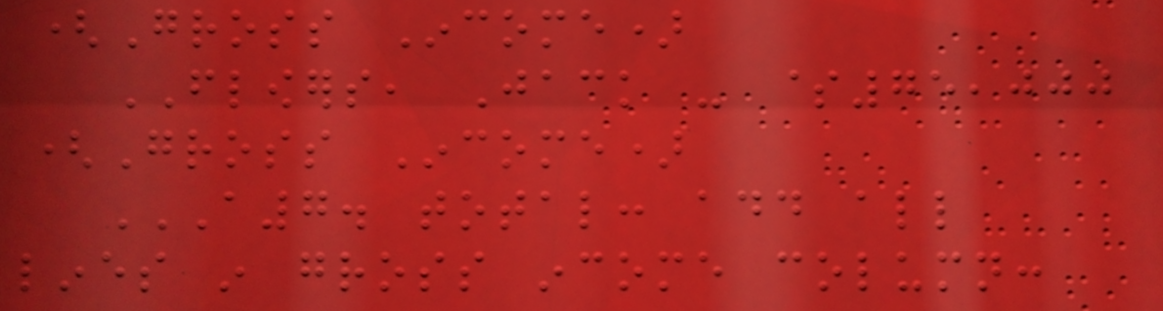(Gross Income)
FLOWERS, Jack - $75,000
(Gross Income)
A7. TOTAL: ADD ALL
LINES IN GROSS INCOME COLUMN:
